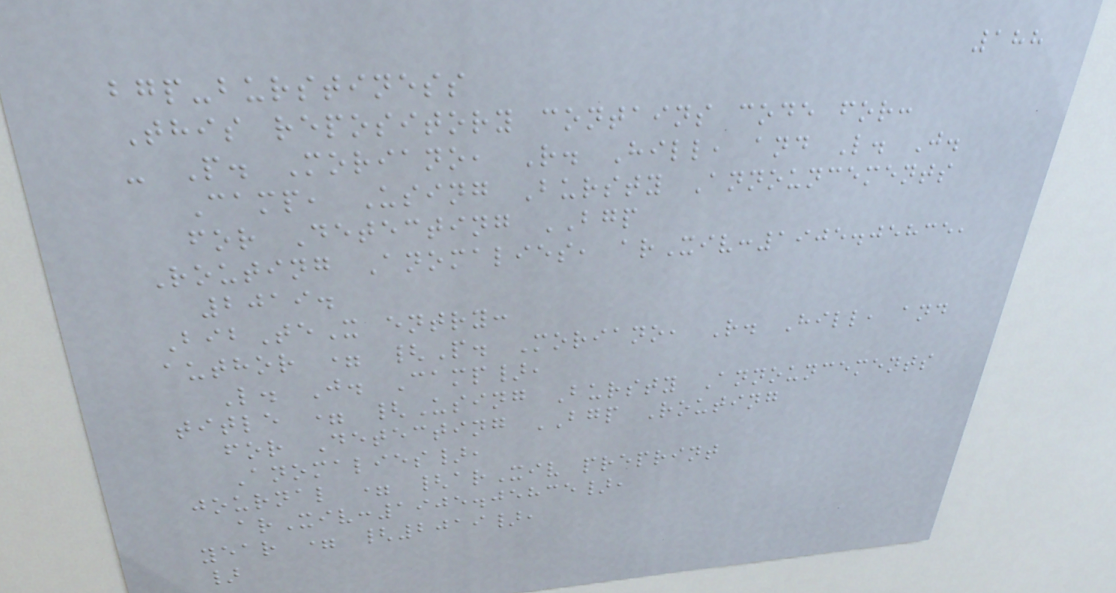188
bgp-burstiness
This repository contains code for:
- P. Moriano, R. Hill, and L. J.
Camp, Using Bursty Announcements
for Detecting BGP
Routing Anomalies, arXiv:1905.05835,
2019.
BibTeX entry:
author = {P. Moriano, R. Hill, and
L. J. Camp},
title = {Using Bursty Announcements
for Detecting BGP Routing
Anomalies},
journal = {arXiv preprint
arXiv:1905.05835},
year = {2019},
}
